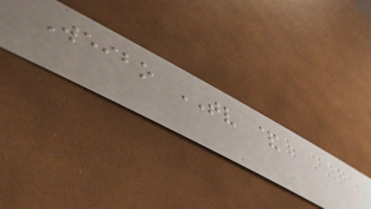Weibo TV &
